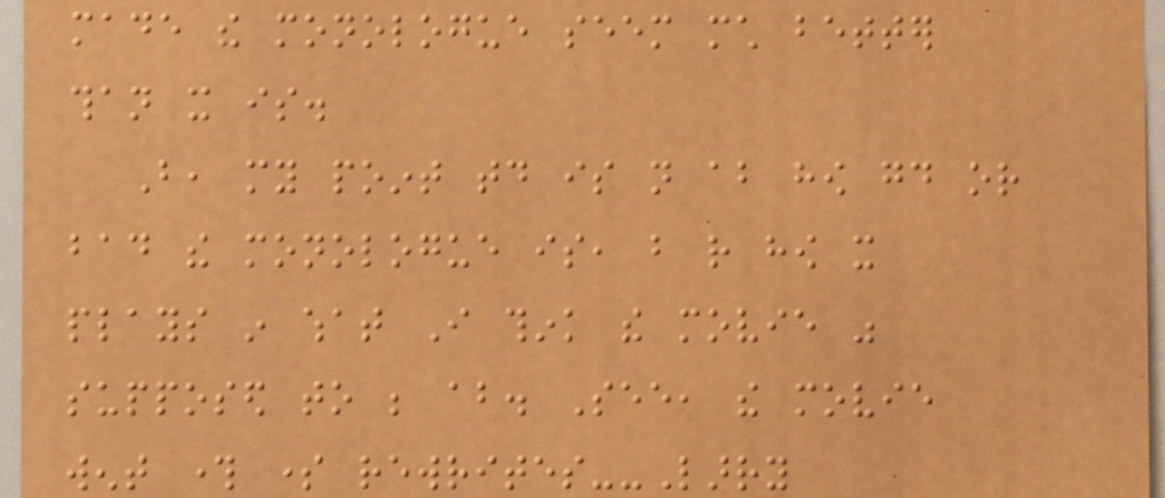made the monologue seem much better
than it is.
But, my point today is not about how good or
bad the monologue is, but rather how it
plays in what I think the movie was
supposed to be about. See, the movie
went through some rewrites--Larry
